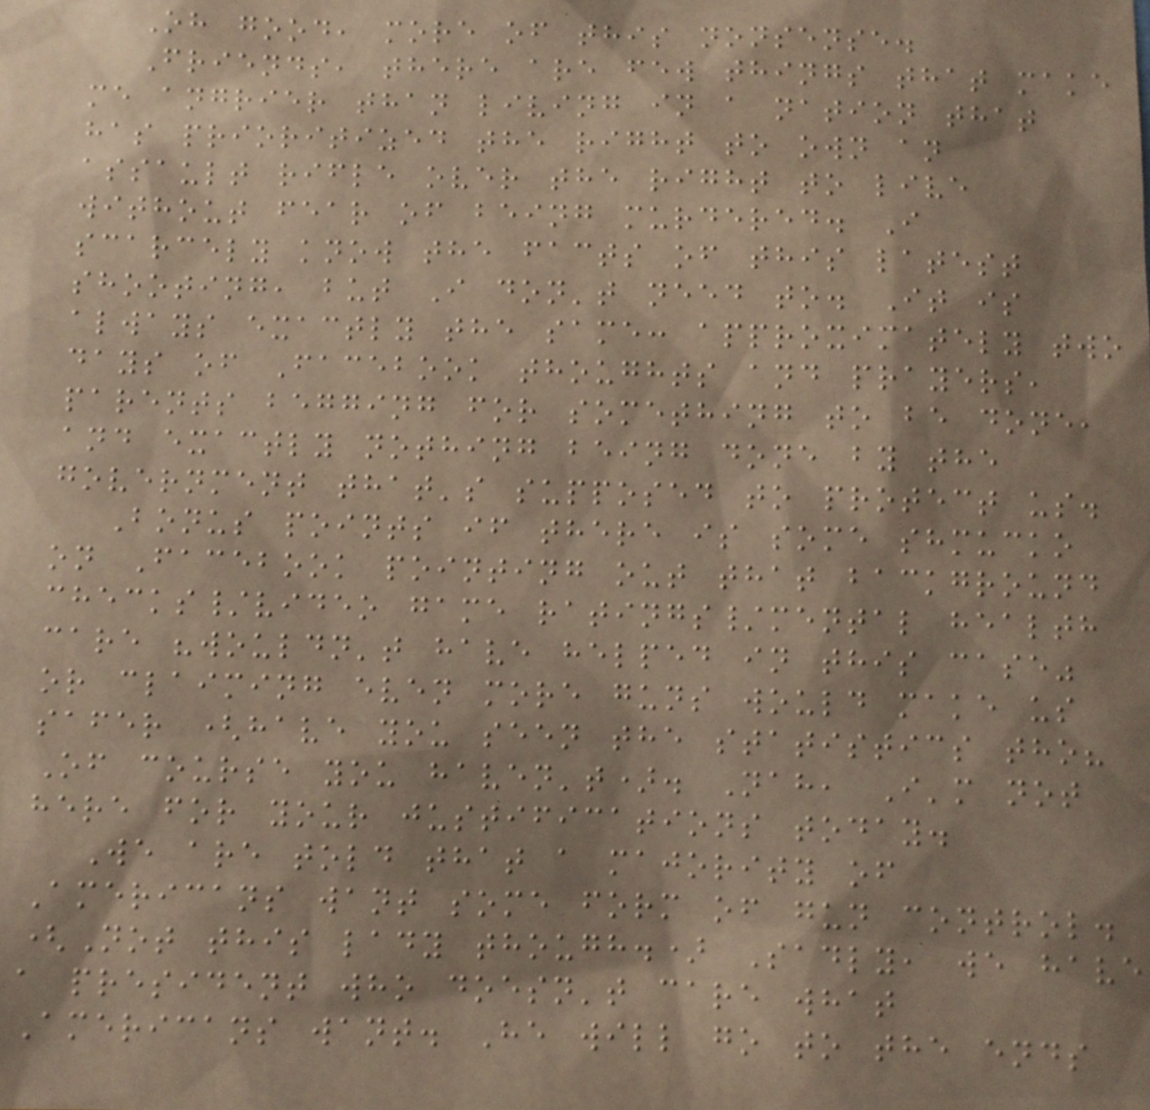Oh good, more of this nonsense.
Friends, there are few things that make
me angrier than living in a nation that
has prioritized the right to own an
assault rifle over the right to live
without fear of being murdered. I
scarcely know the facts of this latest
shooting, but I don't need to. It is
always exactly the same: approximately two
days of Facebook thoughts and prayers,
parents begging for something to be done,
and exactly nothing being done by the
government that's supposed to protect us.
Bonus points if there is some shmucko
on Facebook pointing out that background
checks/video game ratings/mental health
care "wouldn't have helped in this case"
or claiming even more guns would make us
safer (have you seen the statistics tho?
Of course you haven't). Nah, I'm not
here for your justifications today.
We are told that a majority of
Americans want some form of gun control.
(Not this lady though.) Sadly, we have
a president who doesn't care what
Americans want. He will go to the ends
